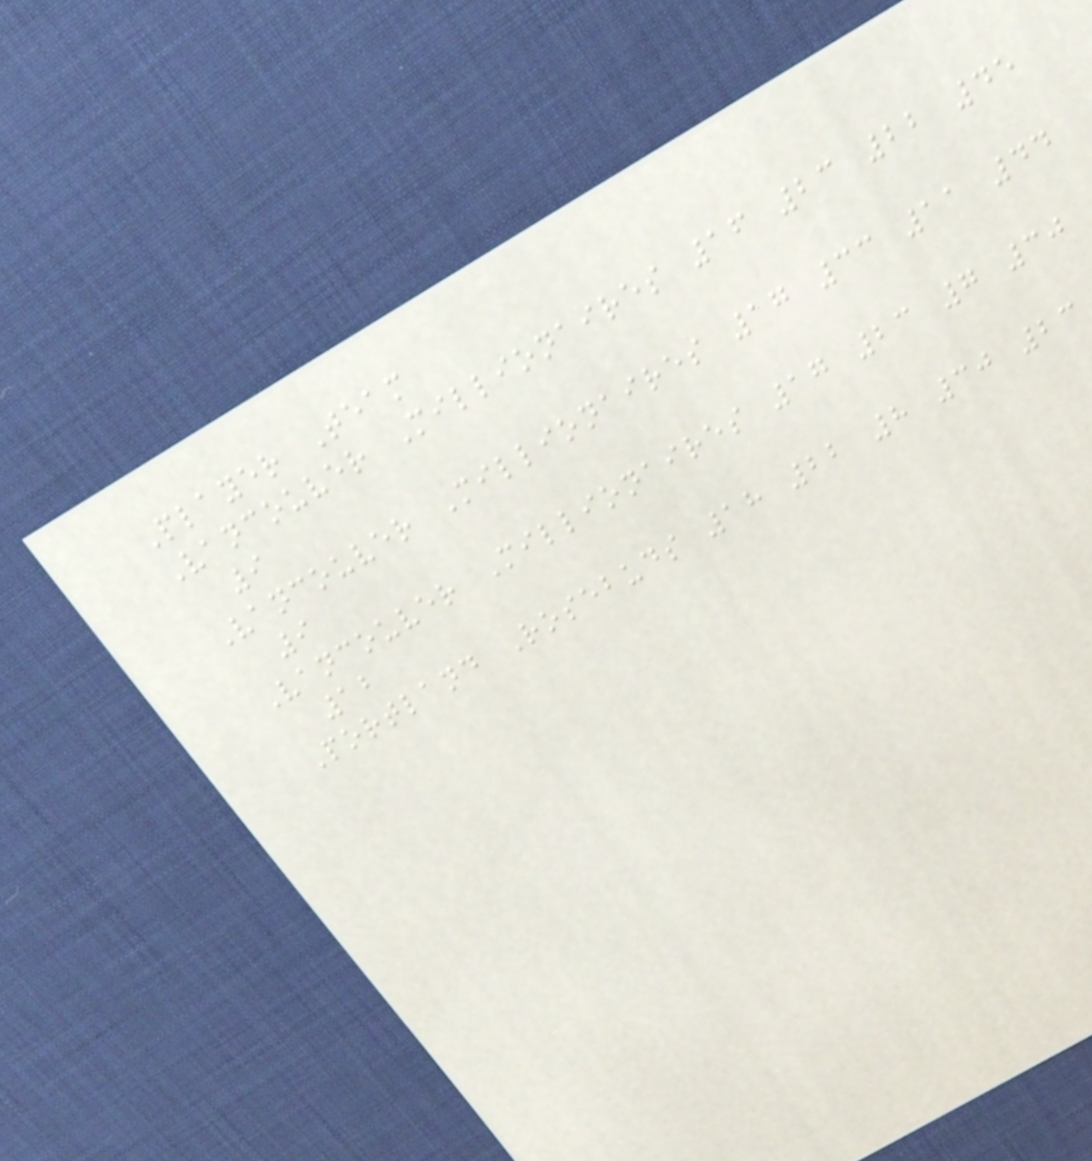Player Team
Vancouver Millionaires 16 23 22 45
9
Vancouver Millionaires 17 33 11 44
9
Vancouver Millionaires 17 23 7 30
12
Portland Rosebuds 18 22 8 30 23
